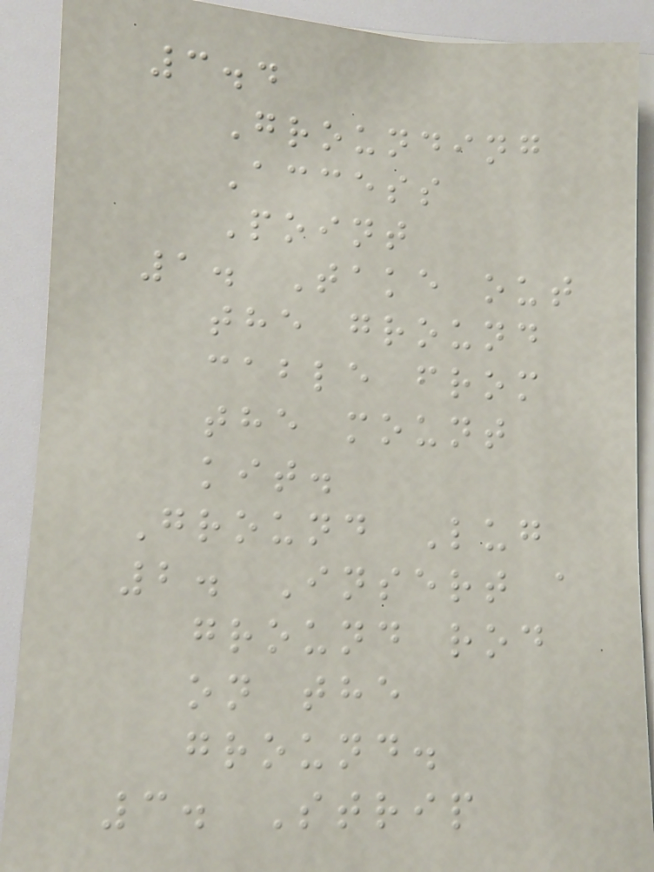3.4
Grounding
Access
Point
1. Take out
the ground
cable from
the mount
kit.
Ground Lug
2. Insert a
ground rod
on the
ground.
3. Strip
